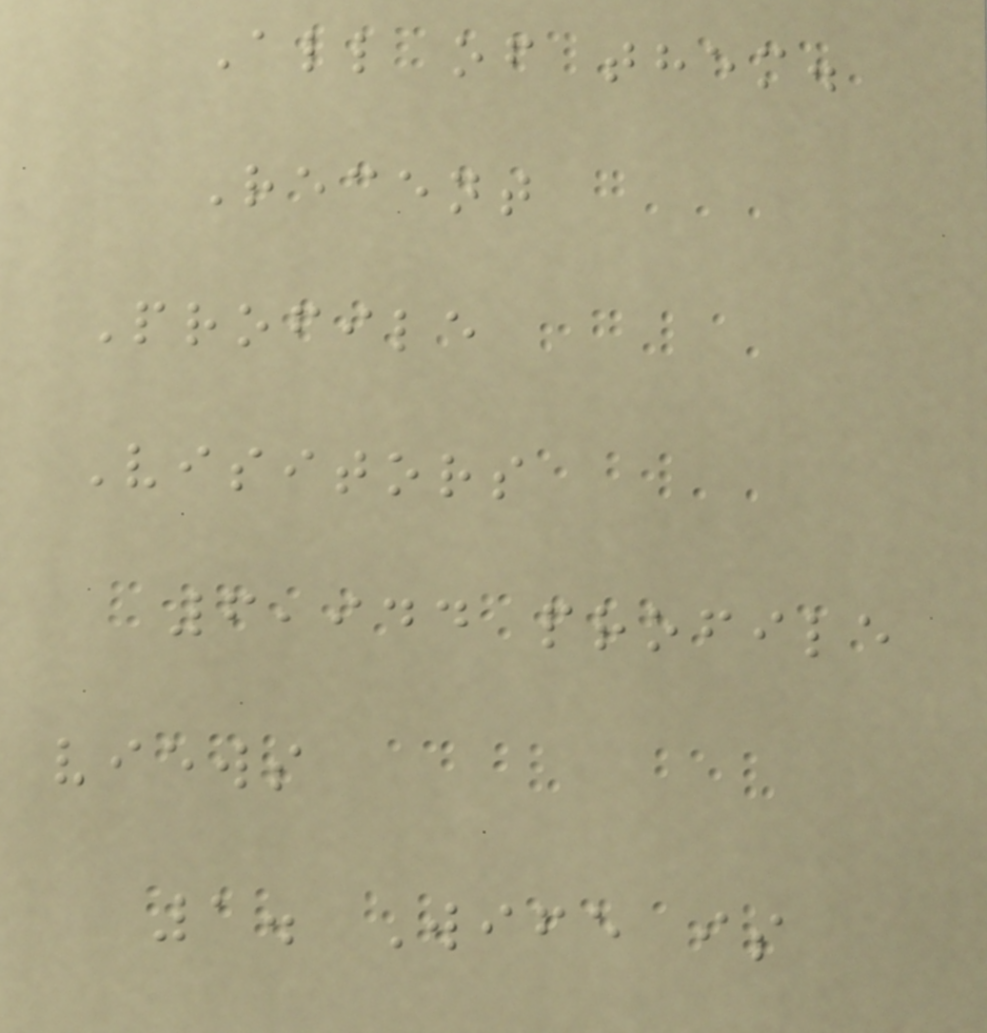All of them.
Recent
Profile
Visitors
6,944 profile
views
1. Wife is
